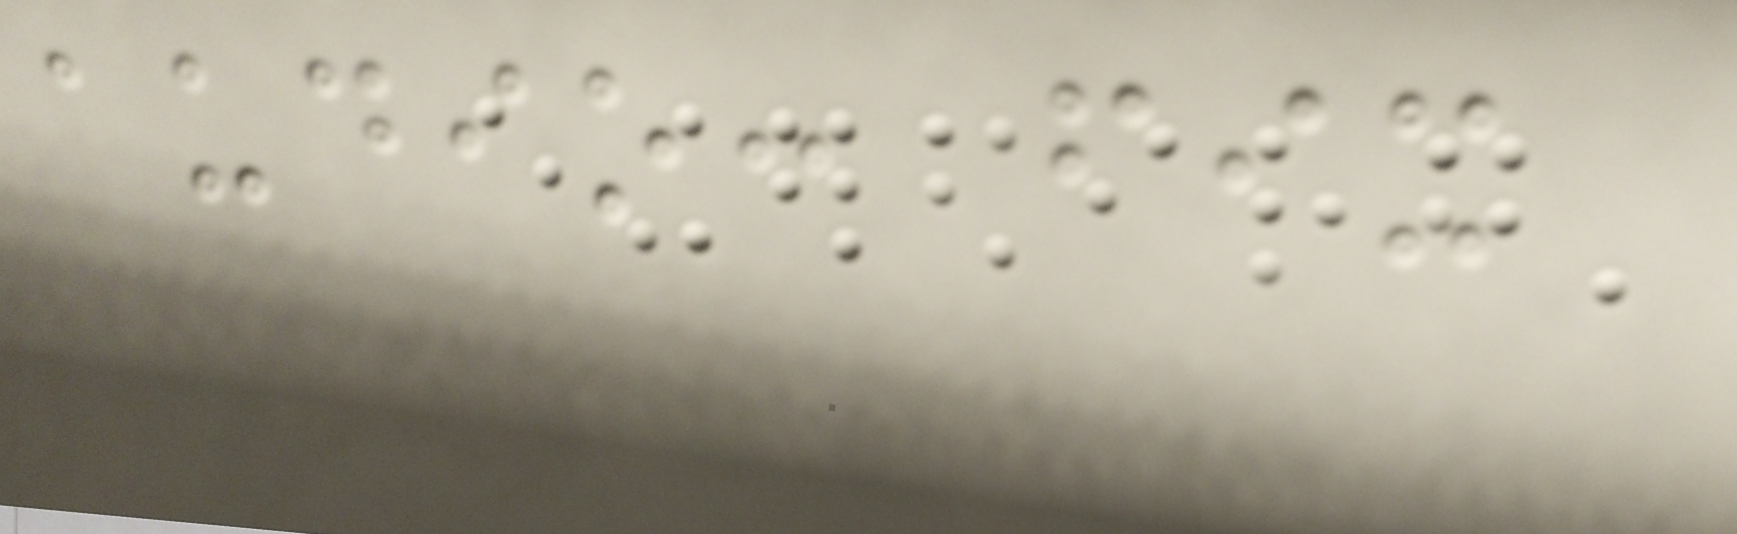audio: fix
